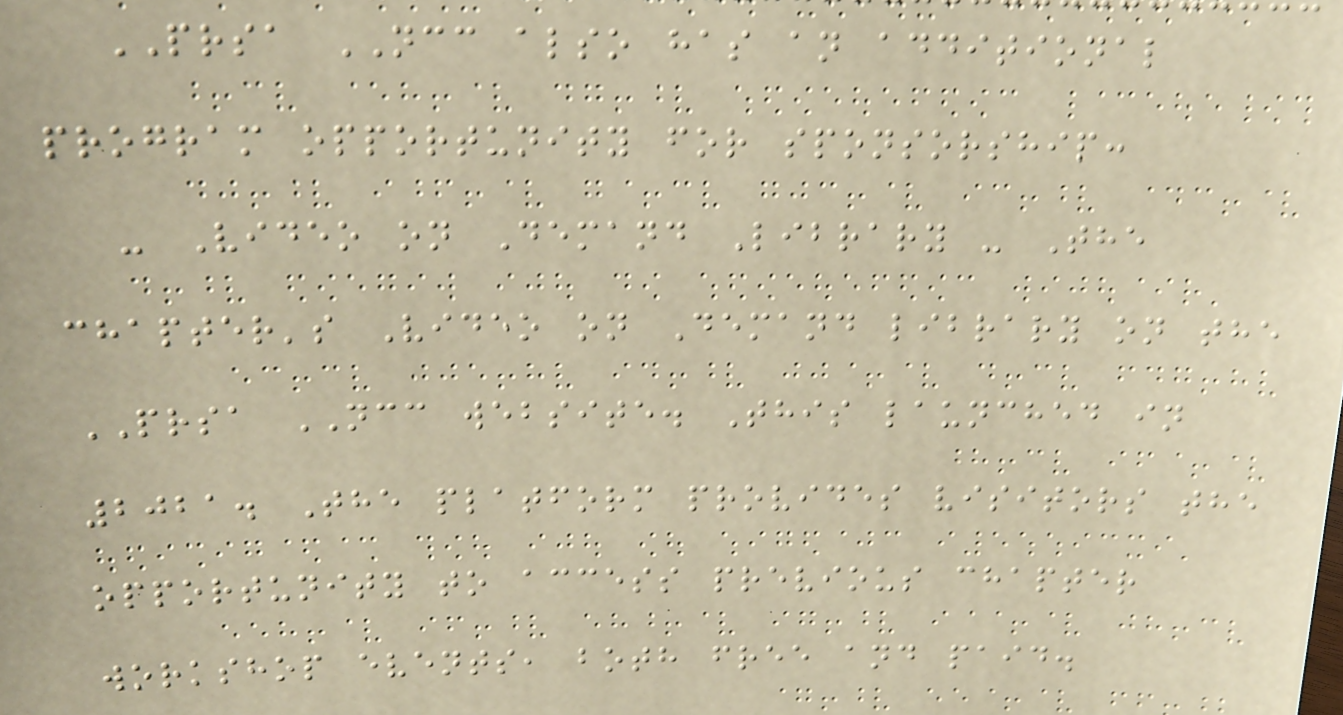PRSA NCC also has an additional
program opportunity for sponsorship:
- Video on Demand Library - The
chapter's Video on Demand library on the
PRSA NCC website. This launched in
2021. The platform provides visitors the
opportunity to access previous chapter
workshop events, both free and paid.
